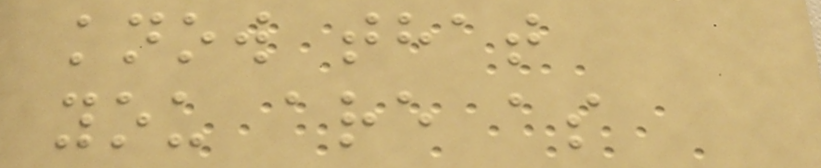know that
you are as
